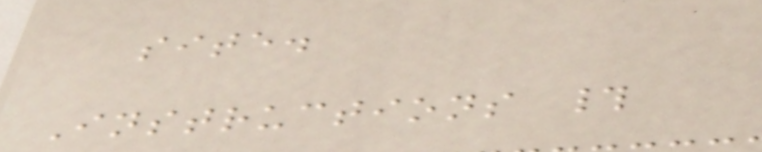site.
Instructions #
